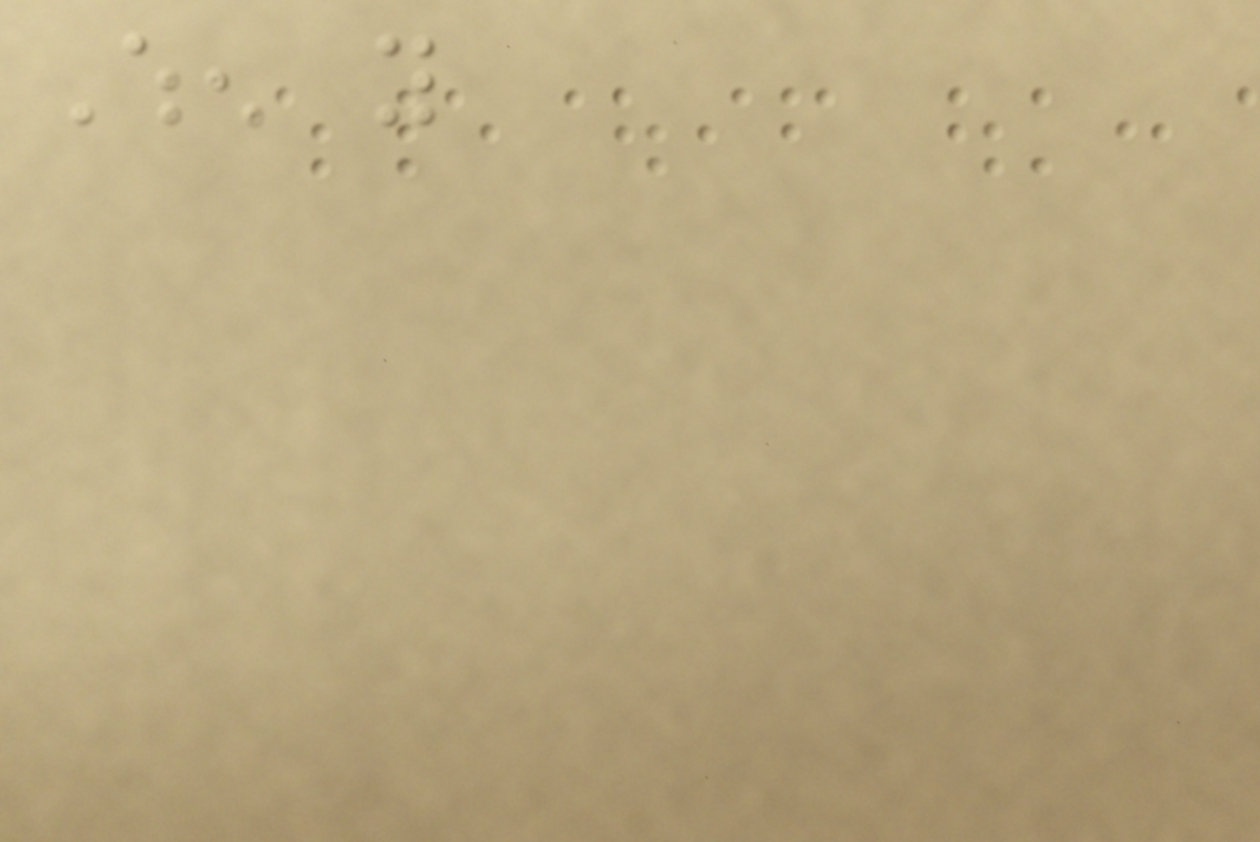When you
